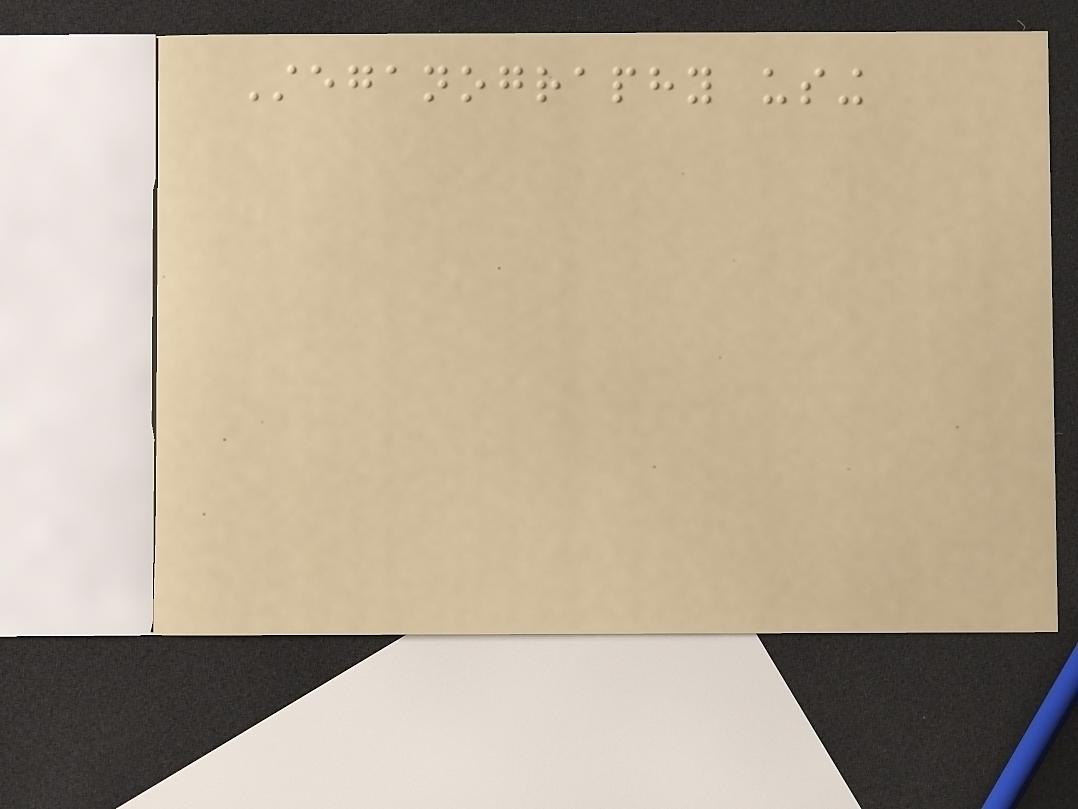Steganography using
